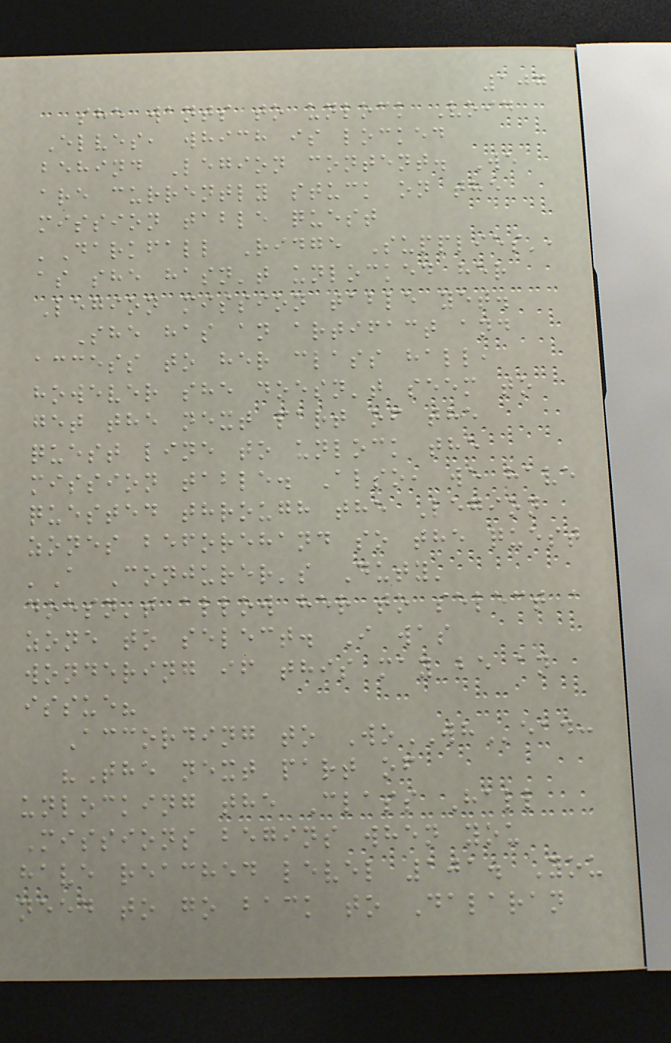107
she wants to unlock Void
Elves, which is locked
behind Legion content. We
are currently stuck on the
mission table quest
'Darkfall Ridge Supplies',
as she hasn't unlocked her
Legion mission table yet.
She has an artifact and
access to her class hall,
however she doesn't seem to
get the next part of the
quest line to unlock the
mission table. Also, we have
quested through the Legion
zones beforehand so the quest
'A Conjurer's Duty'
doesn't allow her to select a
zone to select. I was
wondering if this may be an
issue?
According to WoWHead:
"The next part of
unlocking the Class Hall
Missions begins when you
have reached level 101. You
need to go back to Dalaran
